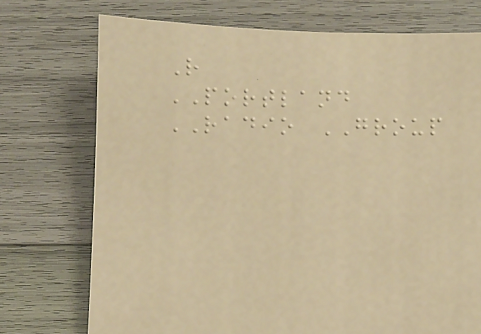R
PORTLAND
RADIO GROUP
